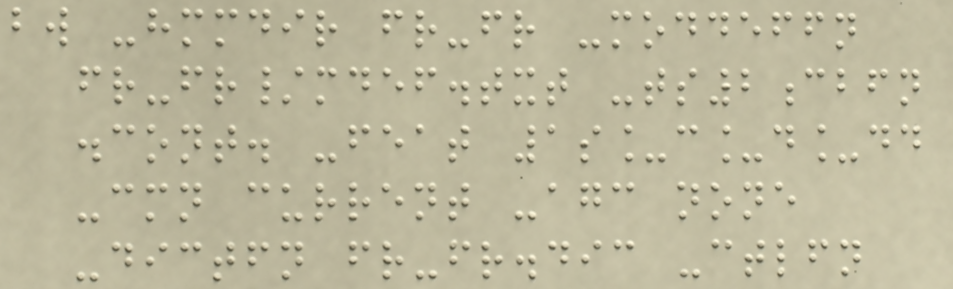bw -hmmdir fr-fr -moddeffn
fr-fr/mdef.txt -ts2cbfn
.cont. -feat 1s_c_d_dd
-cmn current -agc none
-dictfn fr-fr.dic -ctlfn
